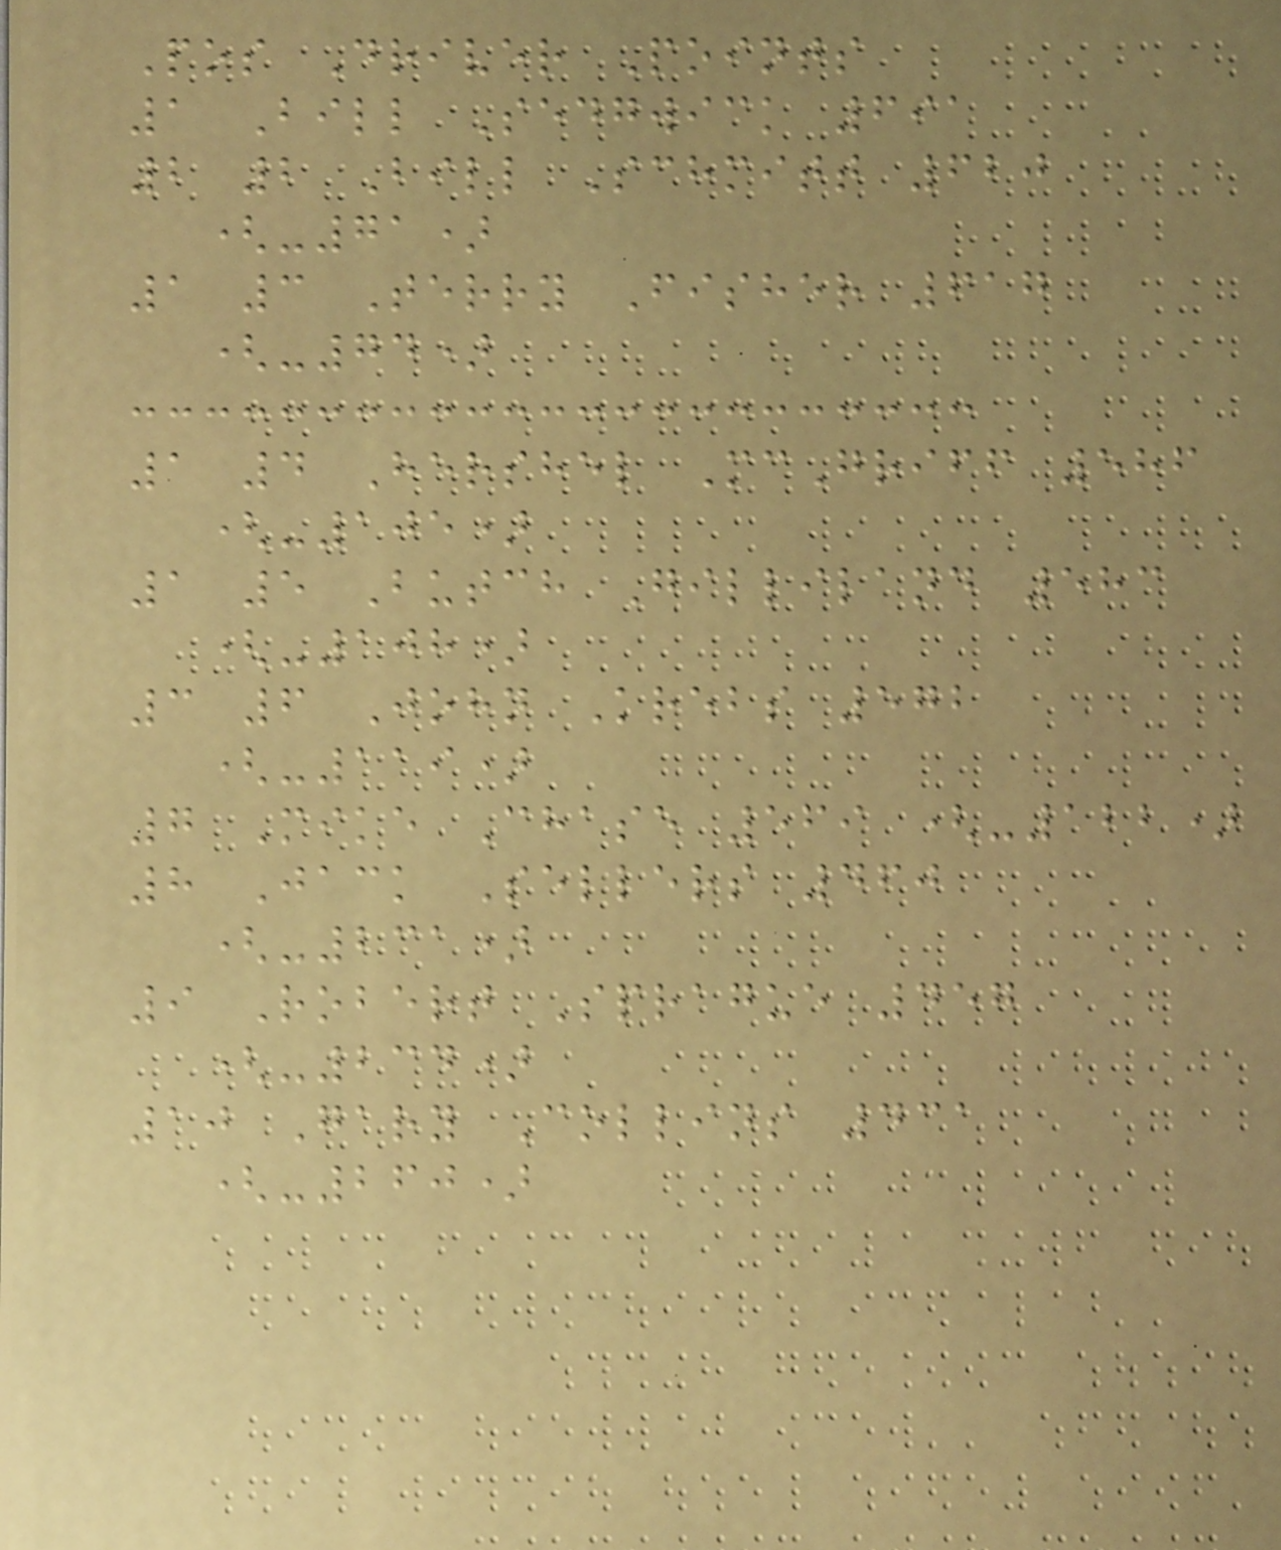Pos Driver Points
1 Bill Sedgwick 691
2 2 Bill Schmitt 620
(-71)
1 3 Terry Fisher 617
(-74)
1 4 Hershel McGriff 586
(-105)
1 5 Butch Gilliland 583
(-108)
3 6 John Krebs 572
(-119)
7 Mike Chase 569 (-122)
8 Jack Sellers 460
(-231)
9 Robert Sprague 457
(-234)
10 Gary Collins 431
(-260)
